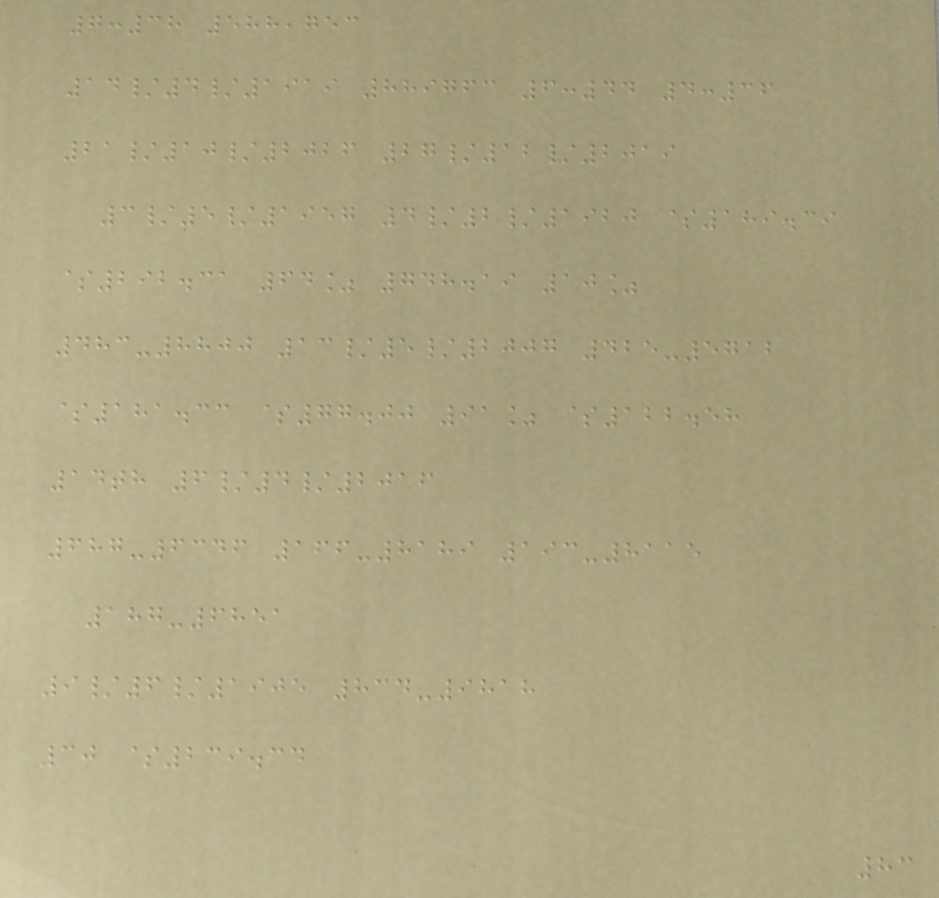7:38 588,753
14/4/1919 889763 6:44 4:36
21/10/2026 27/12/2019
3/5/1957 4/2/1920 $189.39
$292.31 64% 748.19 10%
483-8800 13/5/2007 425-5712
$181.33 $77.00 91% $122.58
14th 6/4/2016
687-6346 166-8189 193-8115
187-6851
9/6/1905 834-9818
30 $239.34
83
